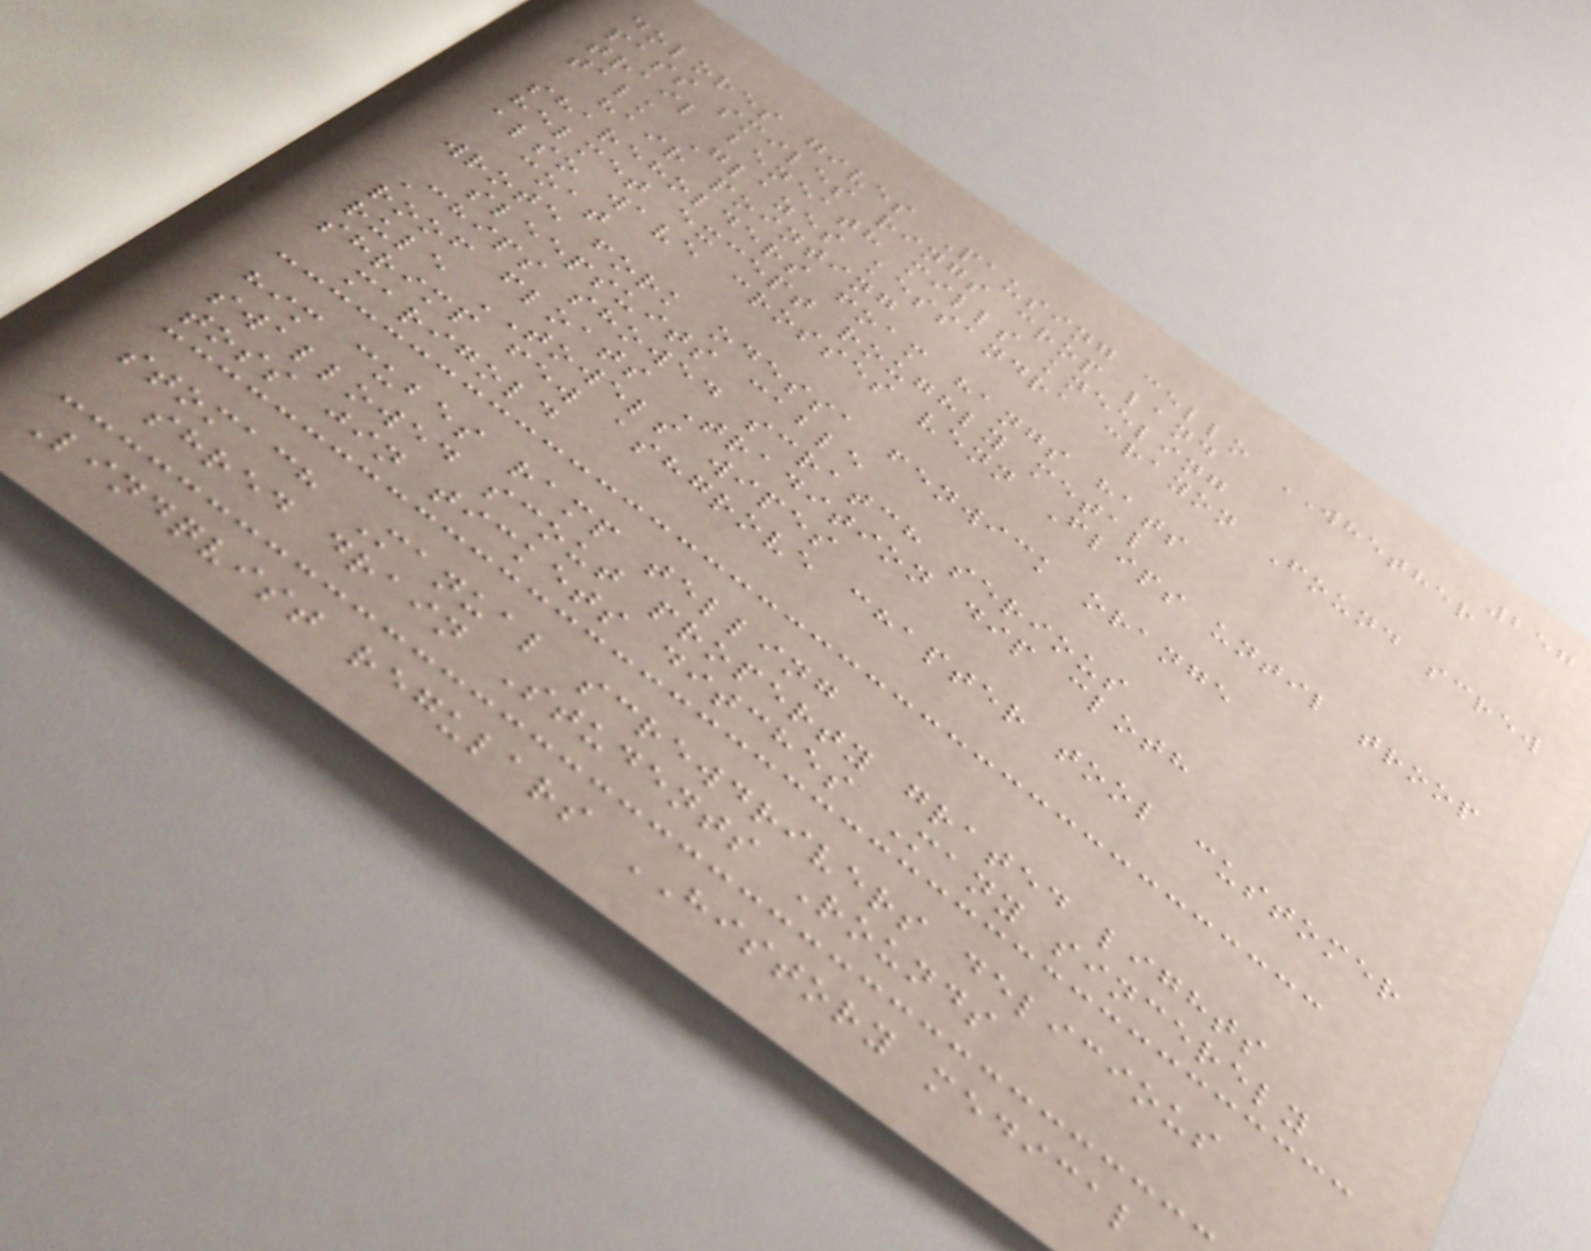257
dolores gives Pausing cello WHETHER
pass smiles rings crop land
trail beneath mills kneeling
talk Glazes kessandra crayon Found screw
hair pointing
shareholders foam hangs hats
helmet except roughly metal
also wave crosses venn Flips until troop
coat
wrote fork odessa fenwick orange
sleepsuits cable
Chips showed scratch serious
roof floats Tradition dip cloth
rule TOWELS wipes
shrimp few ashgrove chapter tool customer
marigold
him cubes ramp telling
swallowed scout property grated lights
toss jin tickets ditches Many sincerely
stomach Manual screwdrivers delicious
shred drain Students Rounds
Lindqvist regulars HISTORY medical
